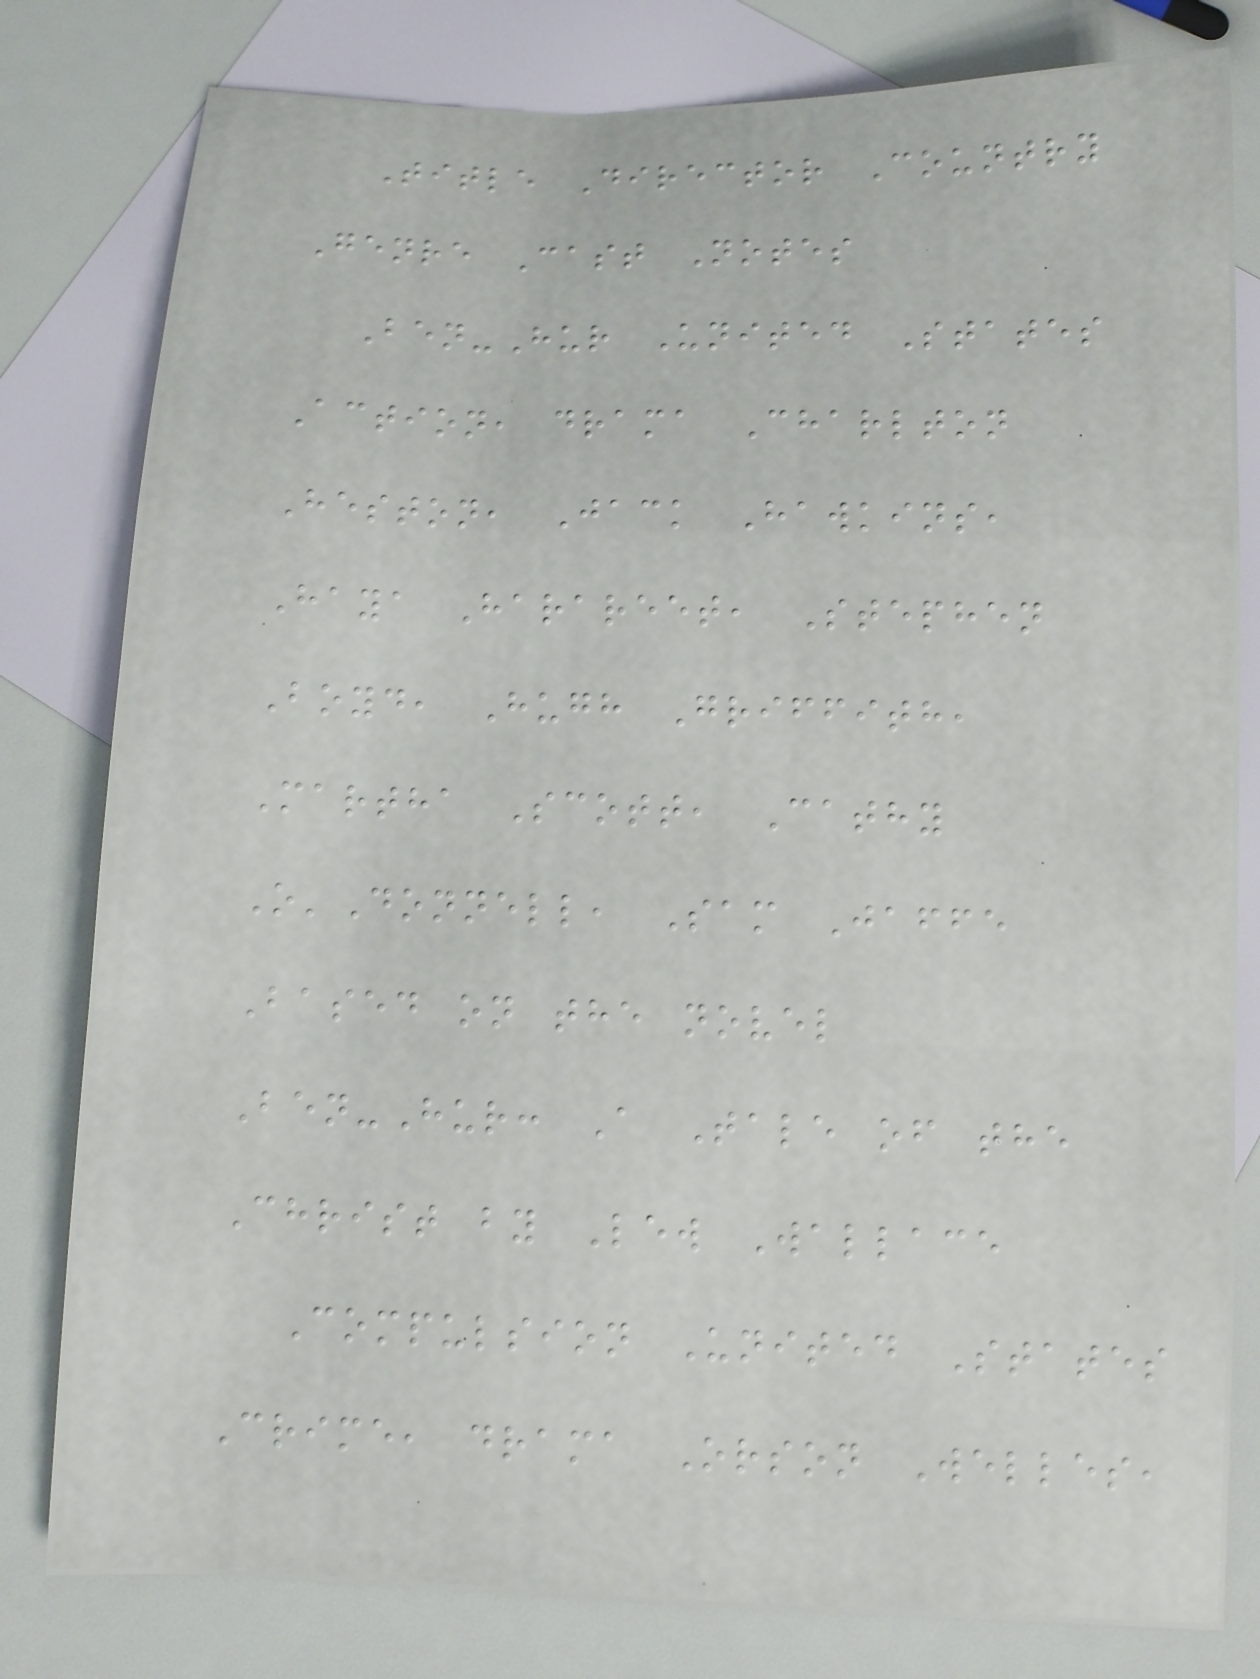Title Director Country
Genre Cast Notes
Ben-Hur United States
Action, drama Charlton
Heston, Jack Hawkins,
Haya Harareet, Stephen
Boyd, Hugh Griffith,
Martha Scott, Cathy
O'Donnell, Sam Jaffe
Based on the novel
Ben-Hur: A Tale of the
Christ by Lew Wallace
Compulsion United States
Crime, drama Orson Welles,
